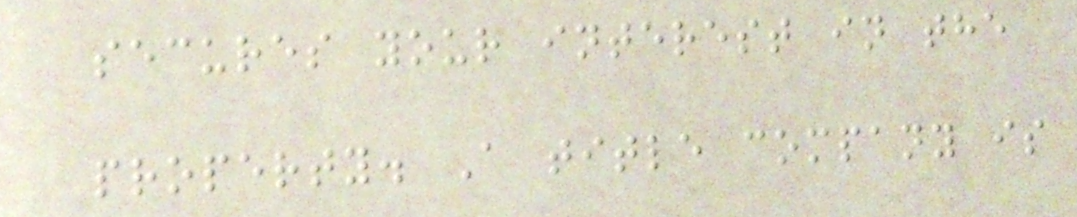secures your interest in the
property. A title company is
